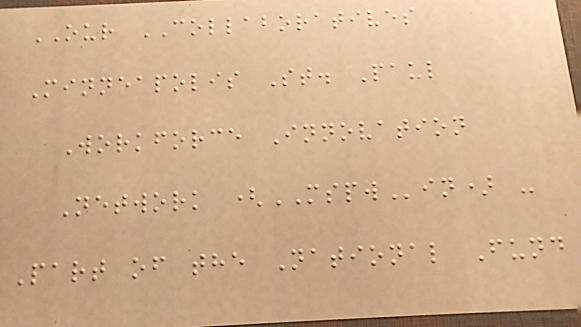OUR COLLABORATIVES
Minneapolis St. Paul
Workforce Innovation
Network (MSPWin) -
Part of the National Fund
